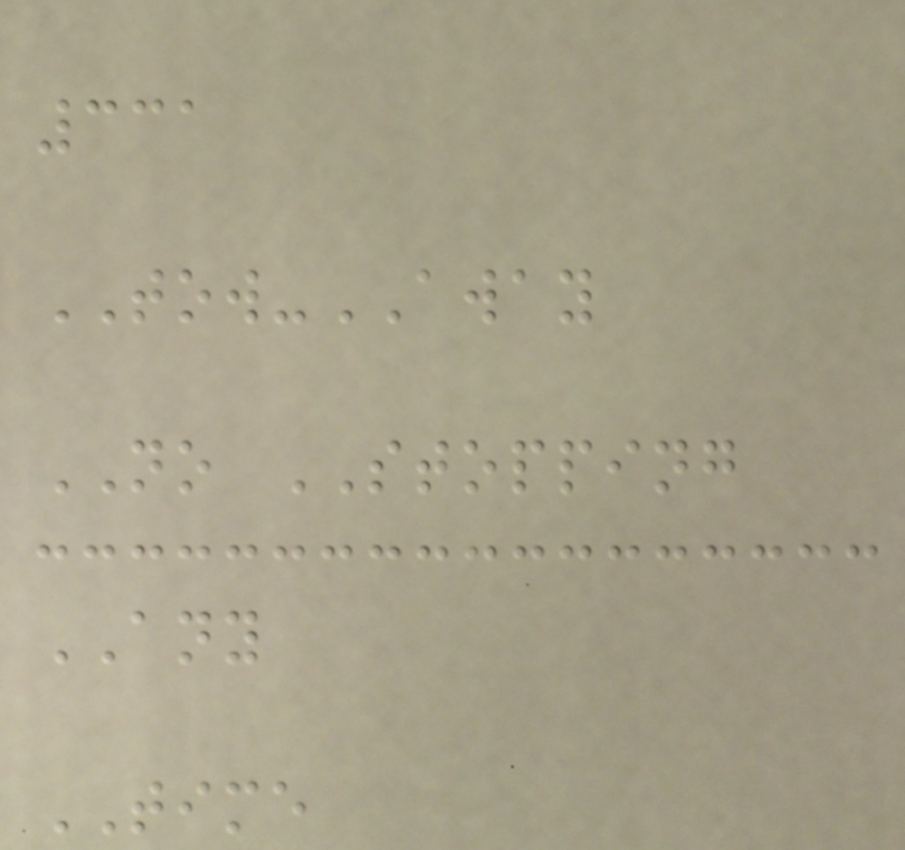331
TOW-AWAY
NO STOPPING
ANY
TIME
